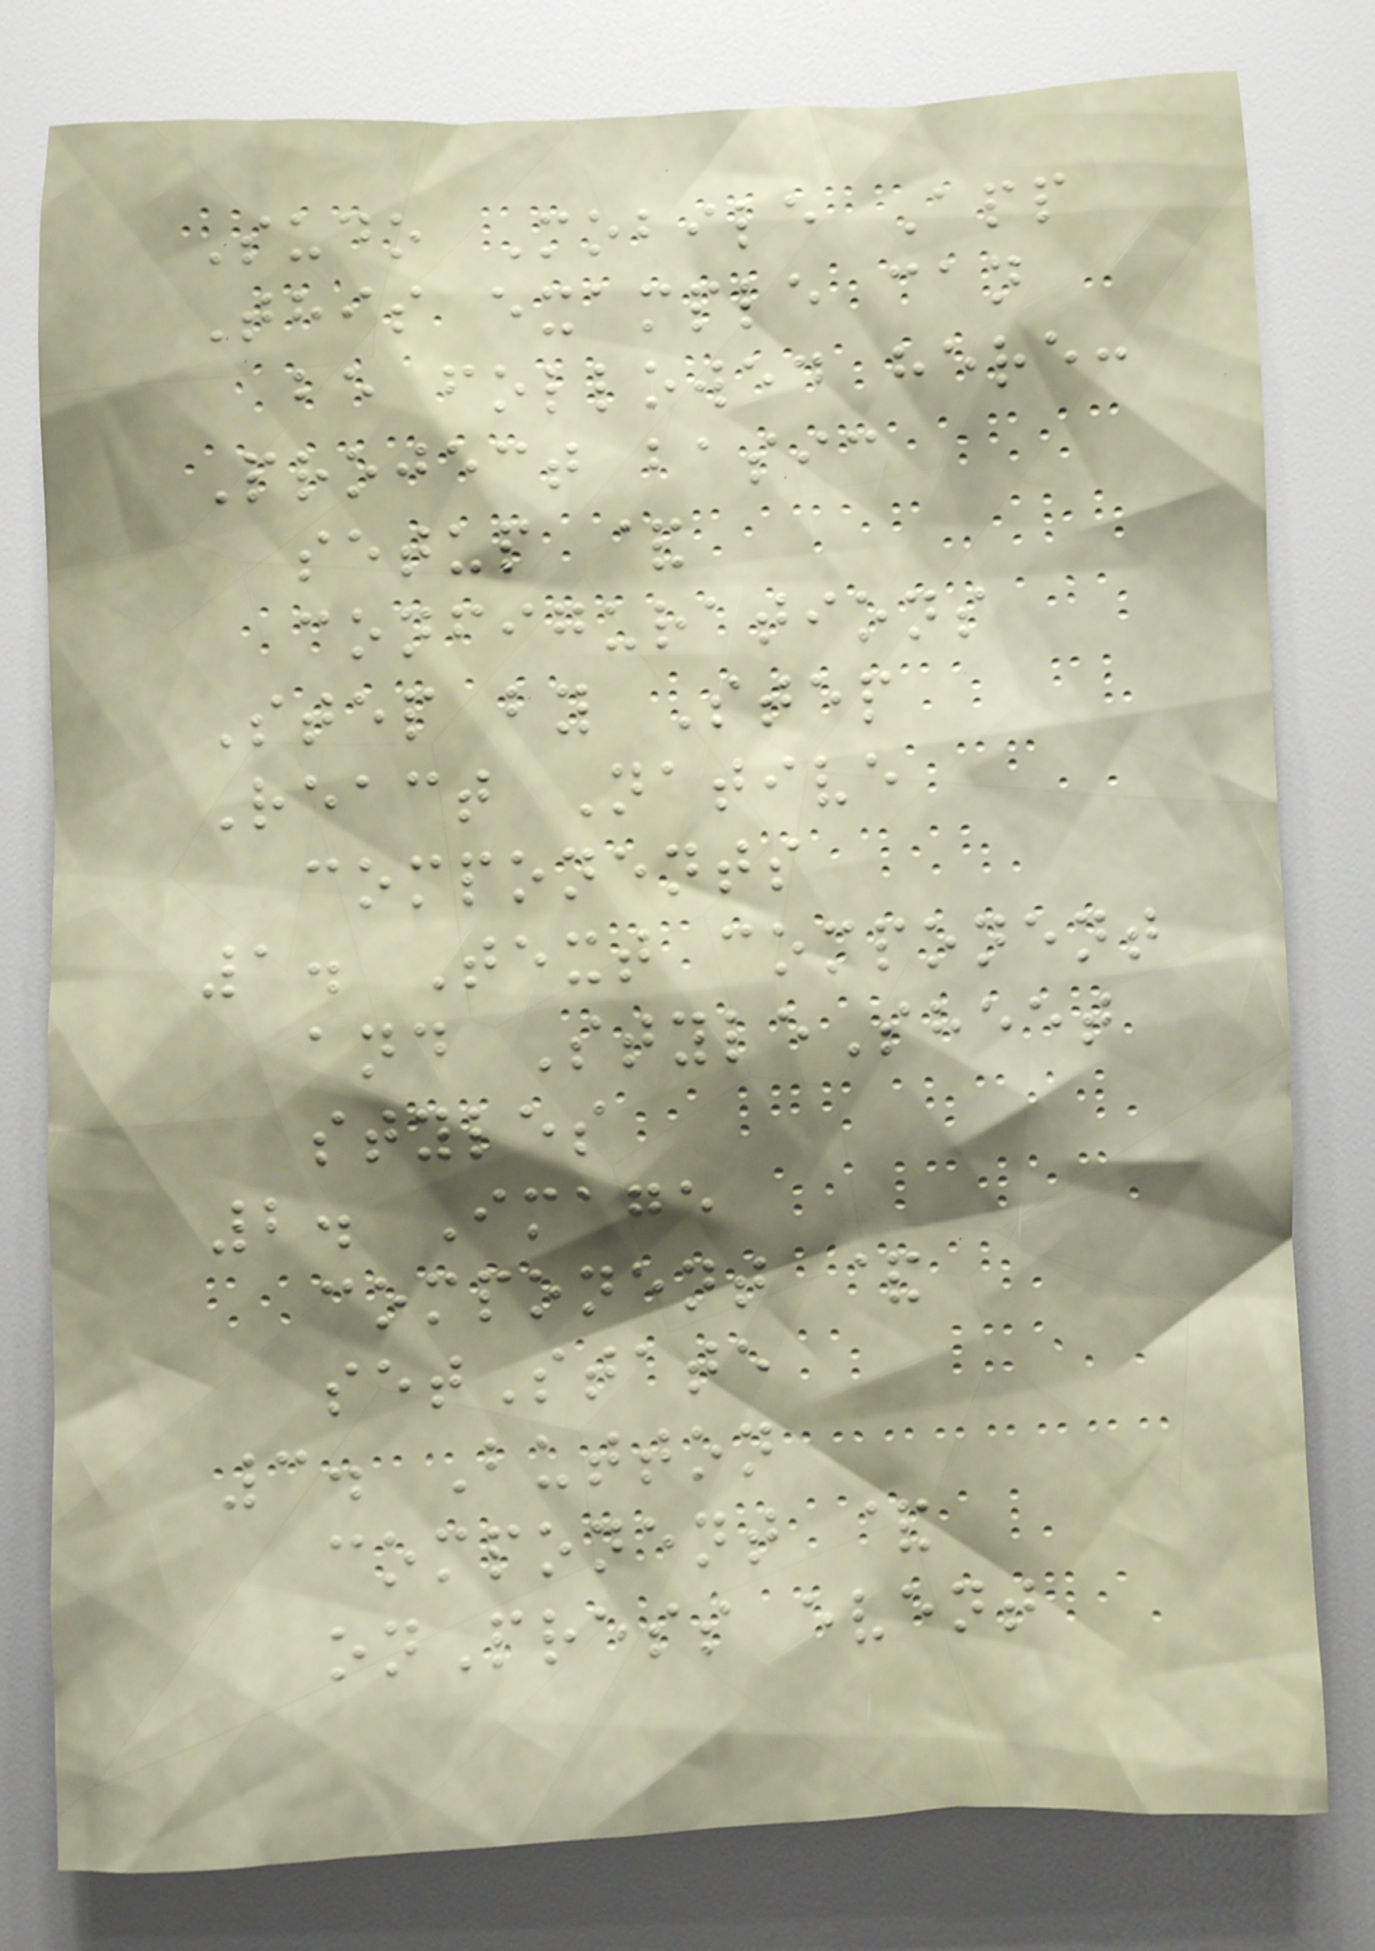Sudo Mobile App
This example can
be followed here:
Project basic
setup &
configurations
Step by Step
React Native
components
1. Text component
and StyleSheet
styles
2. Image
component &
setState
3. Button
component &
onPress event
